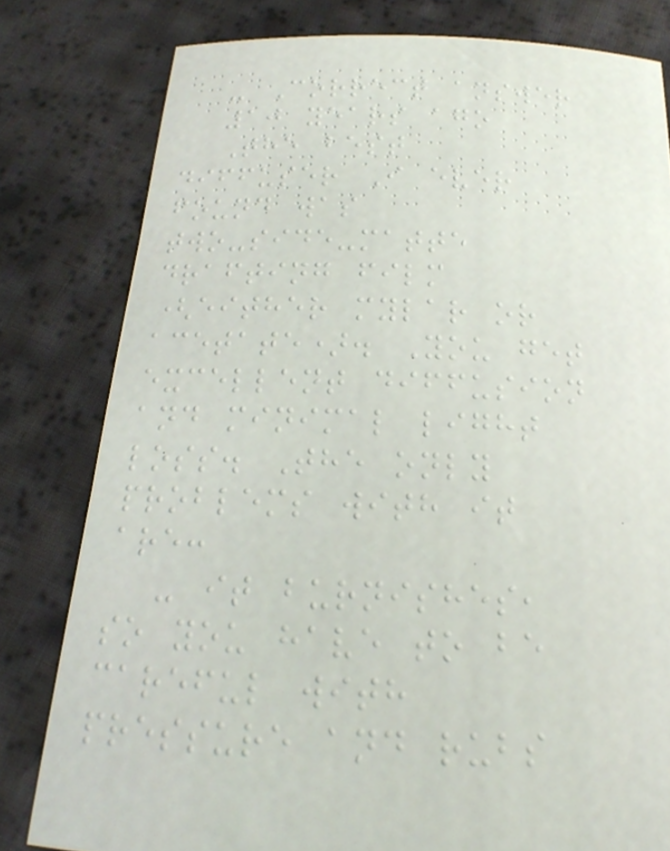- Correct answer
10 years ago
The best
diffuser I ever
found was
two-side-matte
drafting film
(either mylar or
acetate). You get
excellent diffusion
and minimal light
loss. The only
problems with it
are:
- it burnishes,
so you have to be
careful with
pressure and rubs
